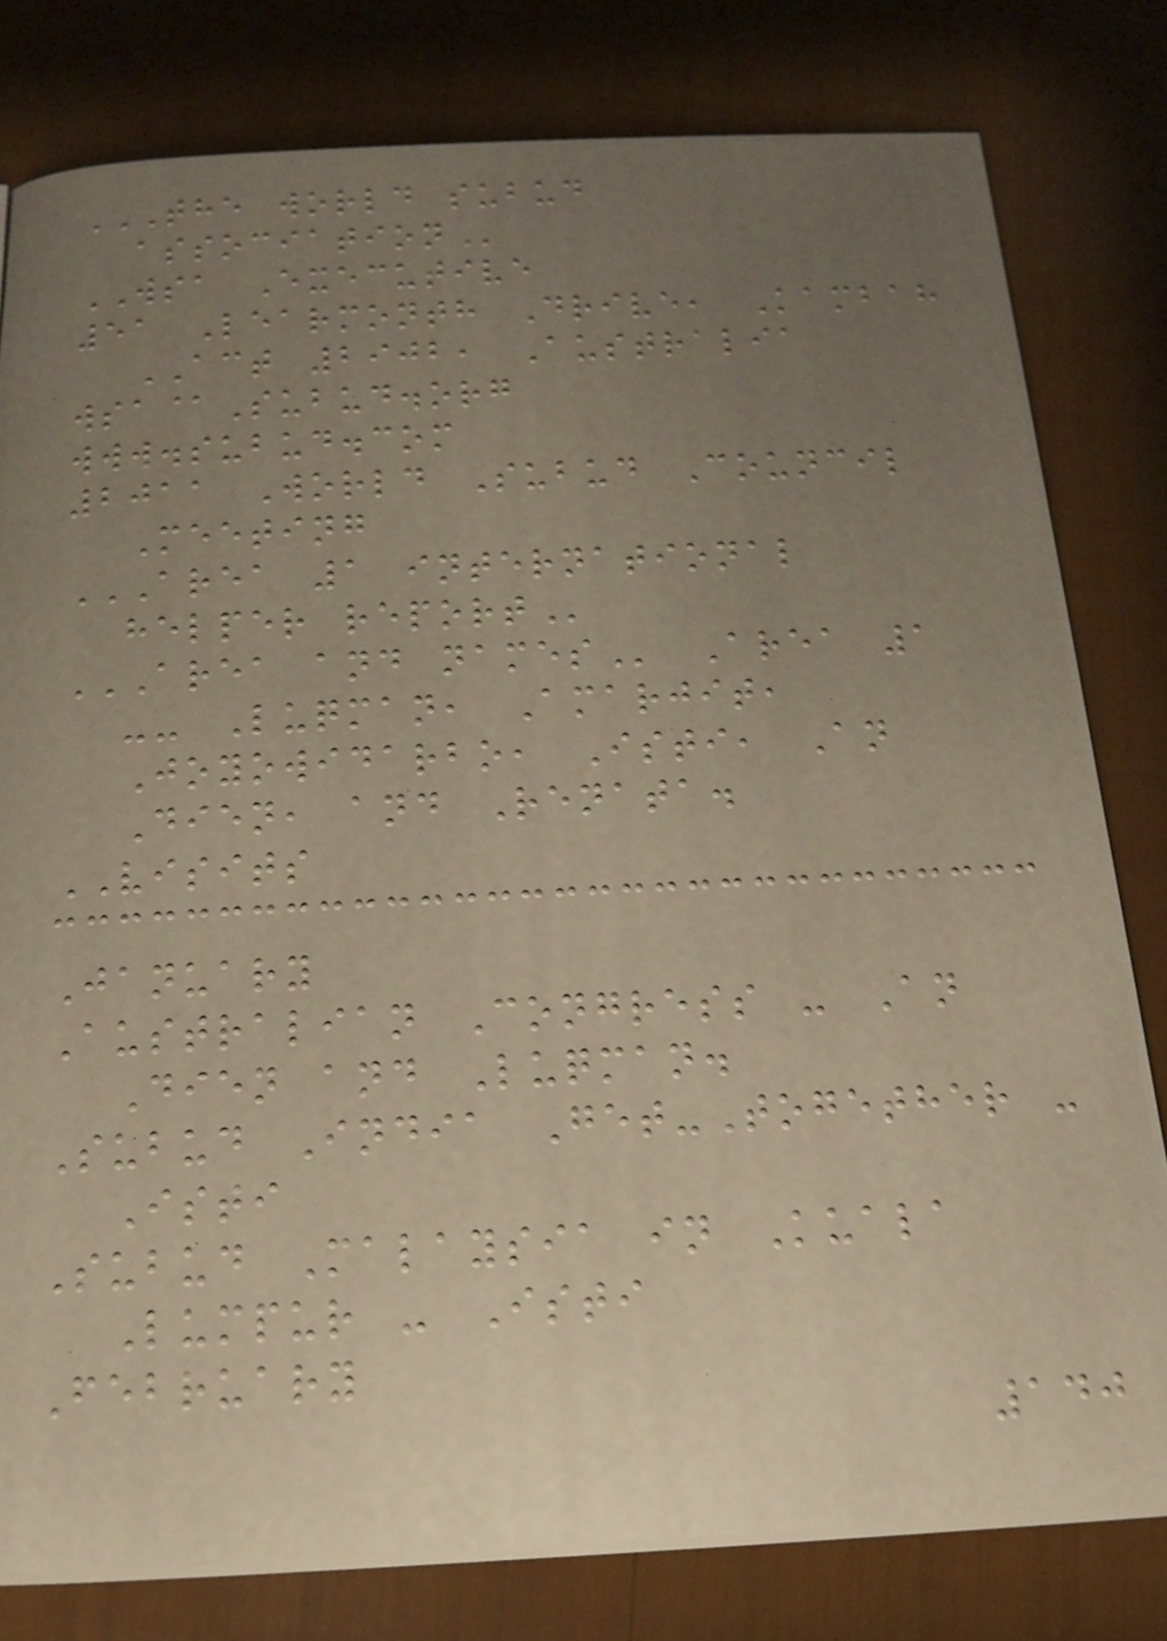THE WORLD SUBUD
ASSOCIATION
WSA Executive
51 Learmonth Drive, Kambah
ACT 2902, Australia
wsa@Subud.org
www.subud.com
2011 World Subud Council
Meeting
AREA 1 INTERNATIONAL
HELPER REPORT
AREA AND NAMES Area 1
-- Luqman, Amarjit,
Joyowidarbo, Isti, An
Dien, and Renata.
VISITS
January
Australian Congress - An
Dien and Luqman.
Subud India Get-Together -
Isti
Subud Malaysia in Kuala
Lumpur - Isti
February
140
